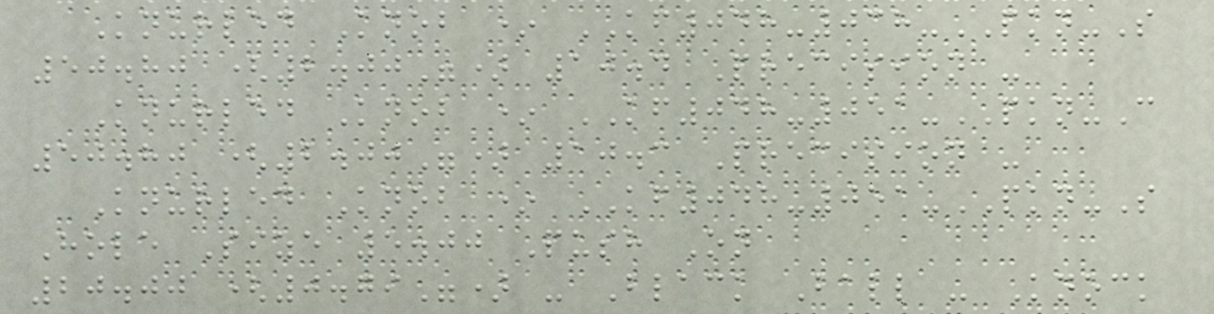Knurled Knob * KF048-038-PKN-S
50.80 (2.00") 10.4 Precision -
Knurled Knob * KF048-051-PKN-C
50.80 (2.00") 10.3 Precision -
Knurled Knob * KF048-051-PKN-S
Hole Size 5.00 Push On
20.00 (0.79") - Black Ball - Knock
